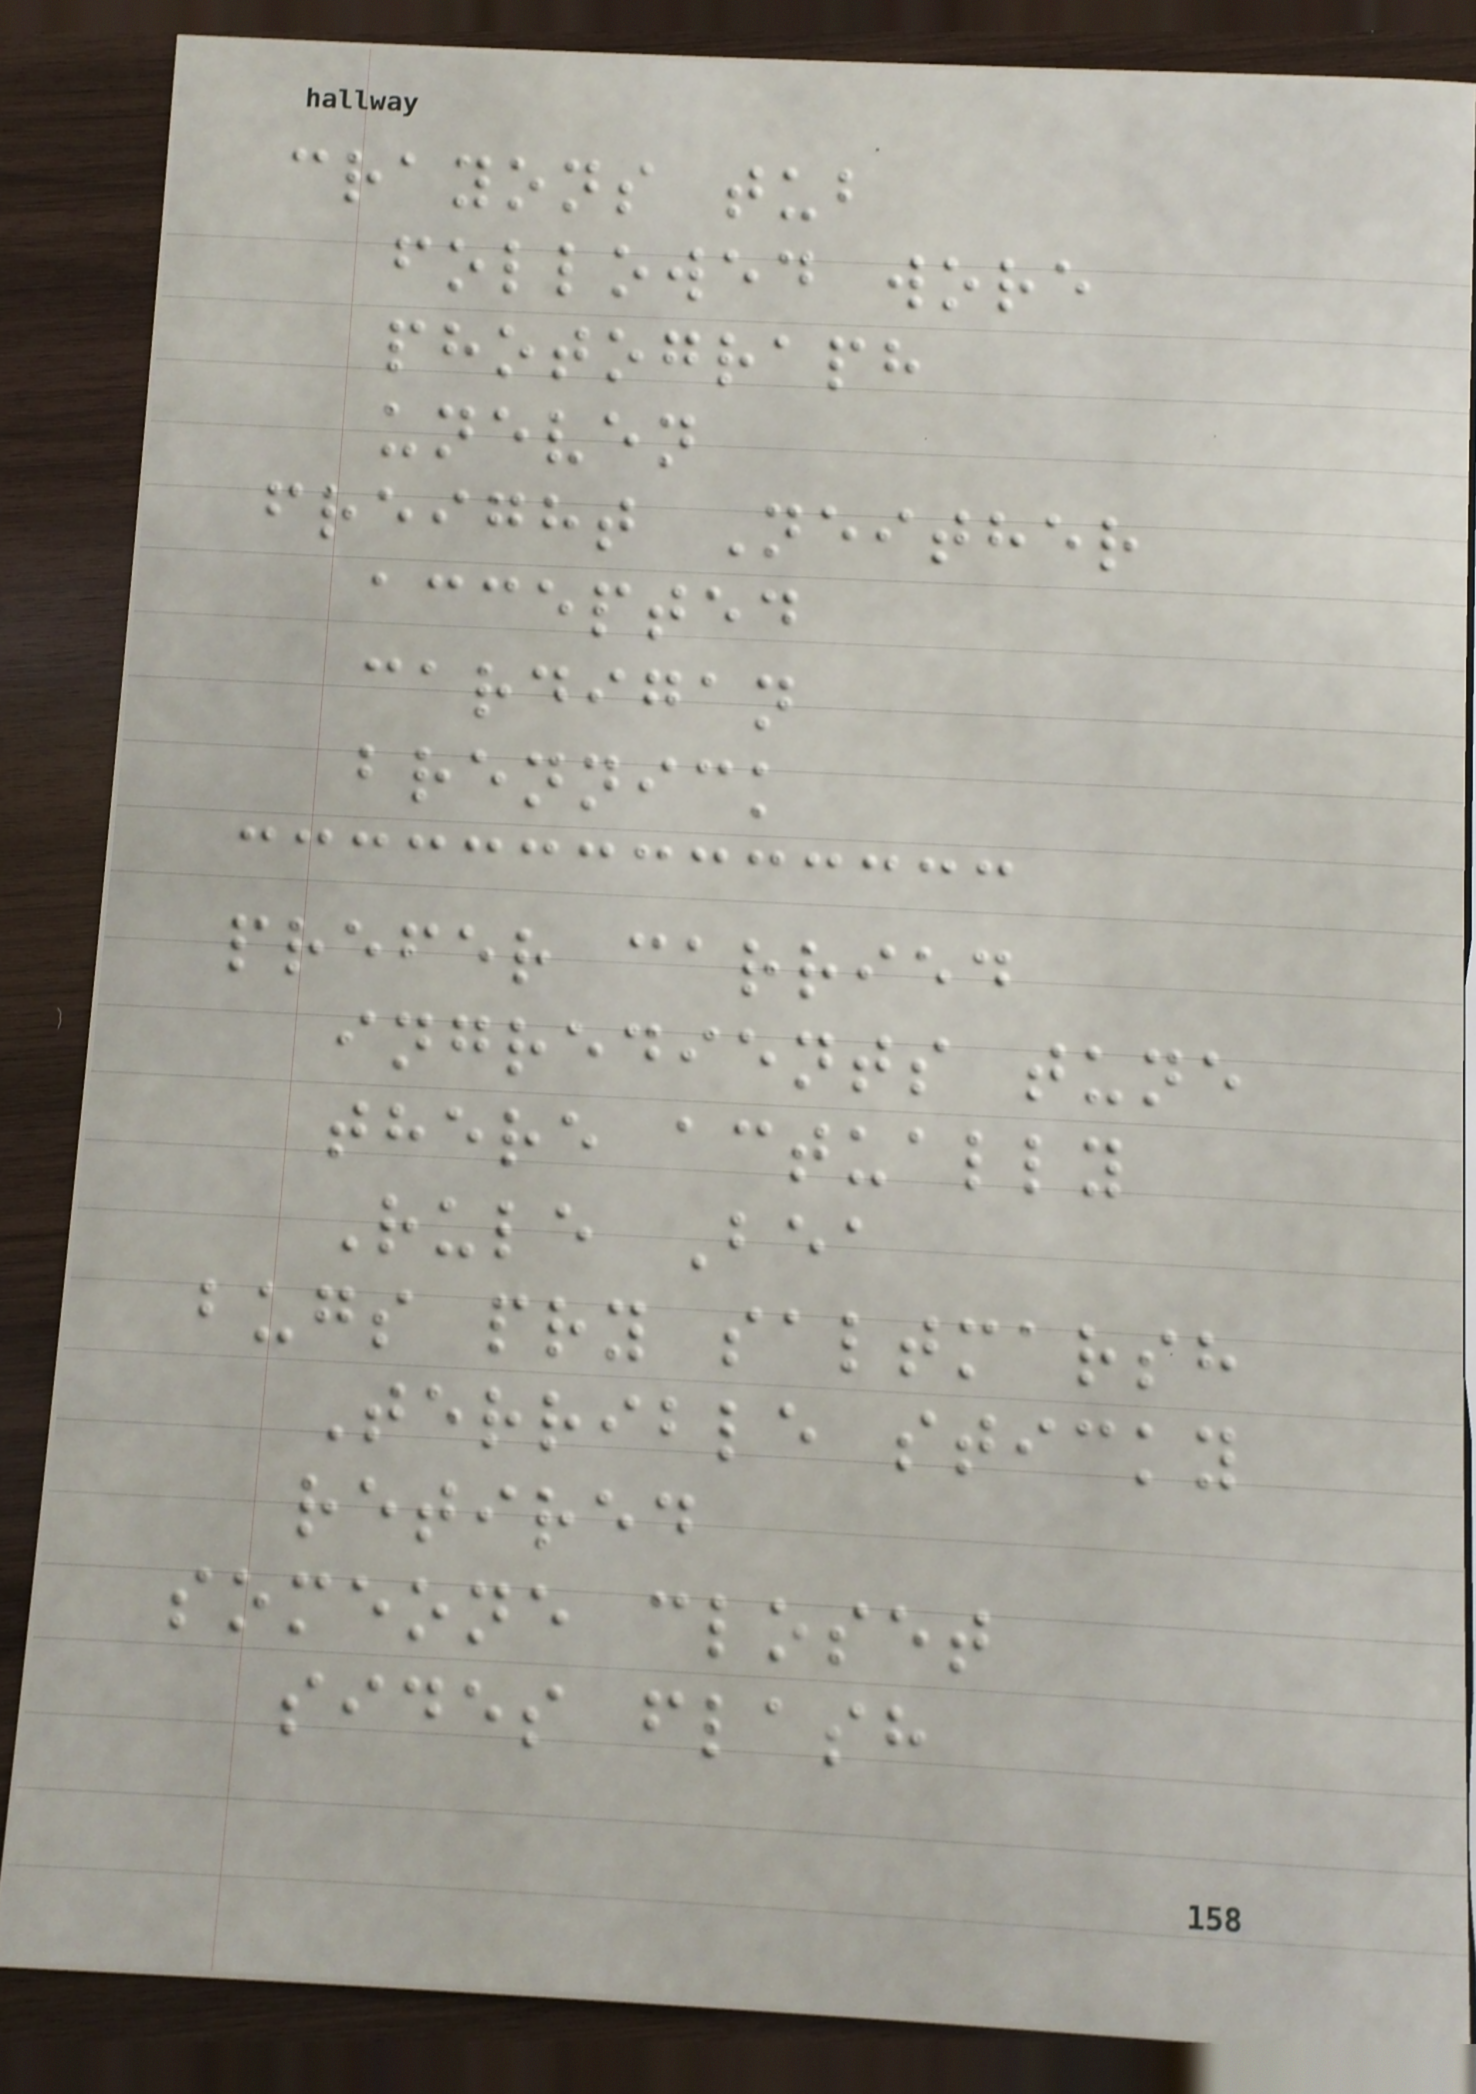crayons tub
followed wore
photograph
uneven
freight Neither
accepted
cardigan
brennick
prefer carried
ingredients tune
there actually
Rule Bea
bugs pry saltmarsh
Terrible sticky
retired
someone closet
sides flash
